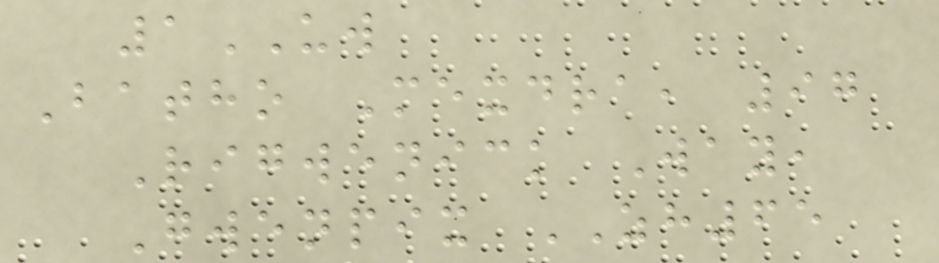1UW
Batho Mexdra, 97
Rigwenick Way,
Gwenpix ZH65
